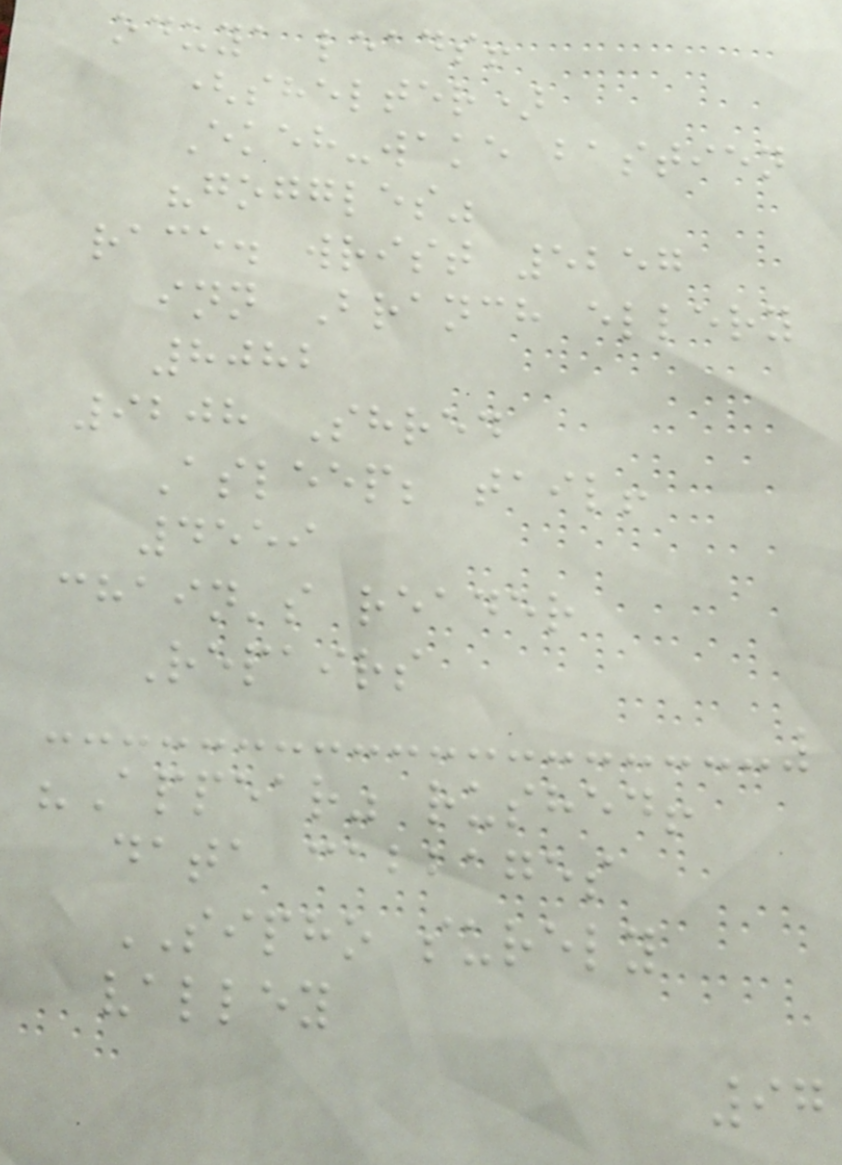oduya leads!
(shelter)
Ekeh-wake bastien
"goggles"
race. wrist 5257
inn Branch ellery
8082
9208 Shred
Asleep; tail!
4559
chain's reader
Repairs
"Appear" rushed!
data cabbages
SIPHO surely
valley
97
